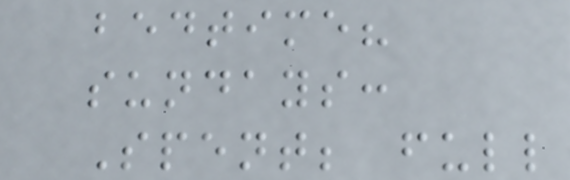bedtime?
sundays:
Spent; full
